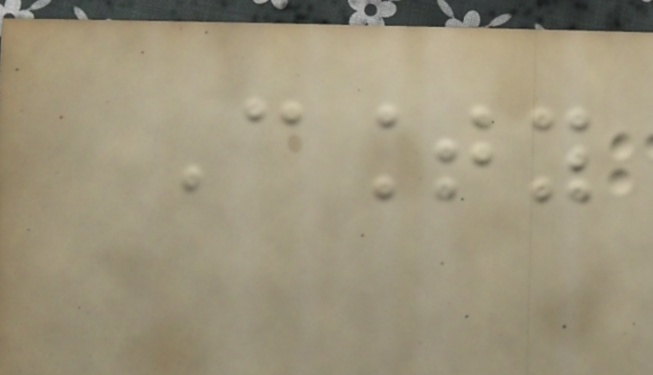County
